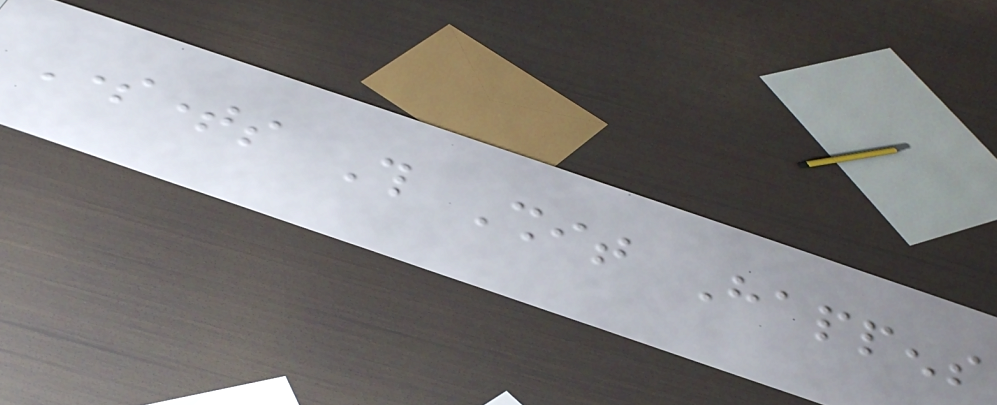Sometimes This Shit Happens
